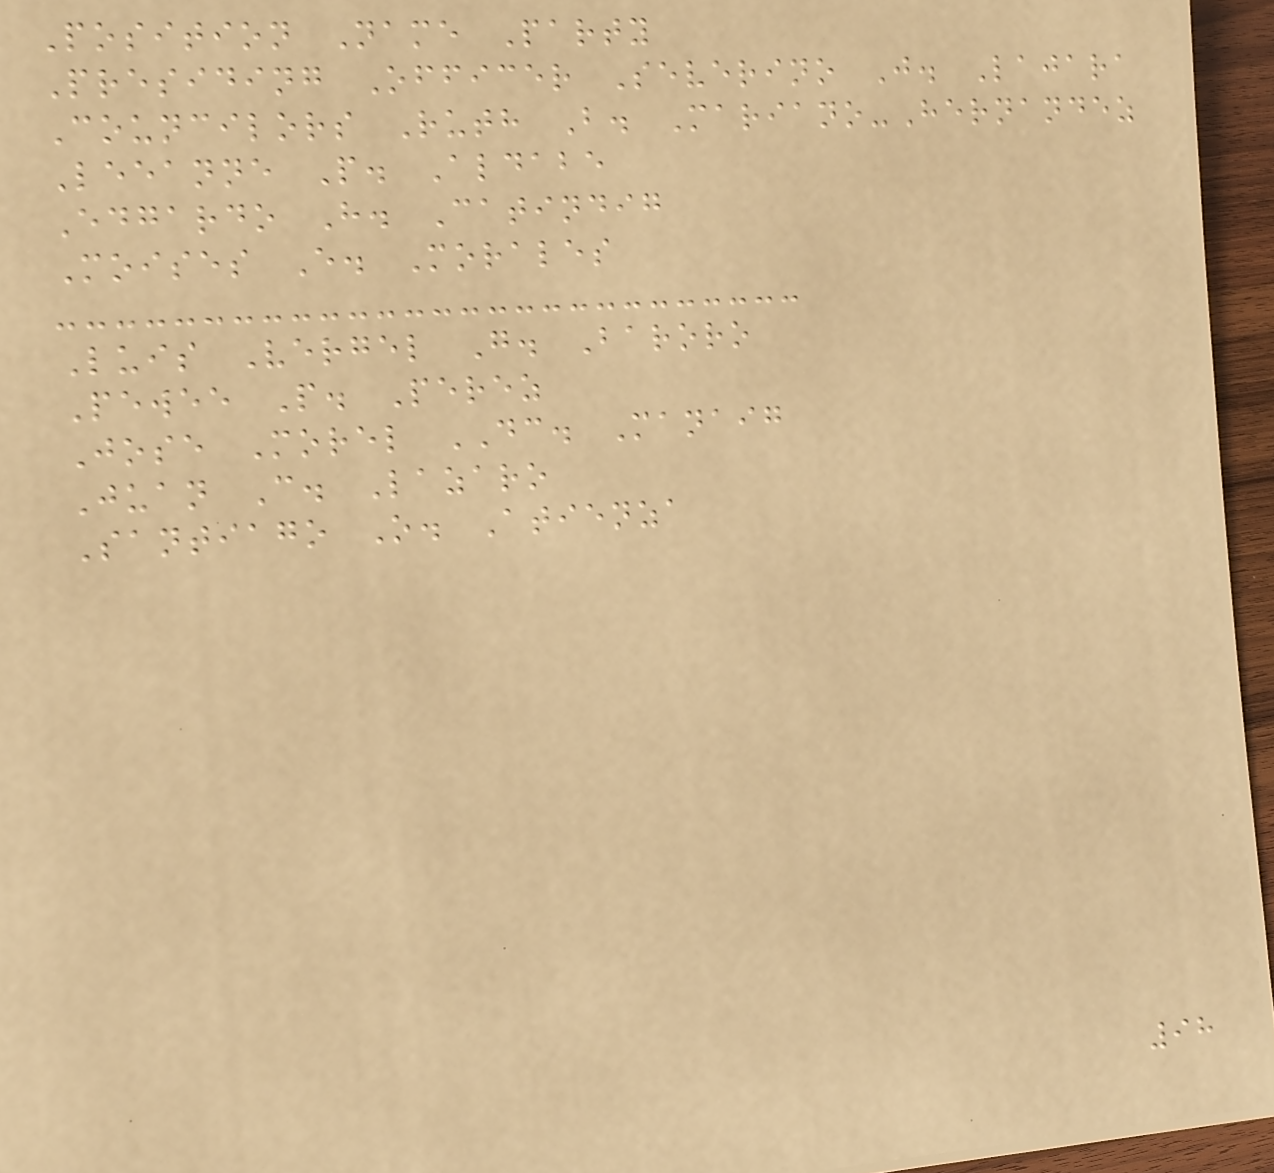Position Name Party
Presiding Officer Severino J. Lajara
Councilors Ruth B. Mariano-Hernandez
Leeanne P. Aldabe
Edgardo H. Catindig
Moises E. Morales
Luis Vergel G. Baroro
Pewee P. Perez
Jose Morel DC. Manaig
Juan C. Lazaro
Santiago O. Atienza
98
